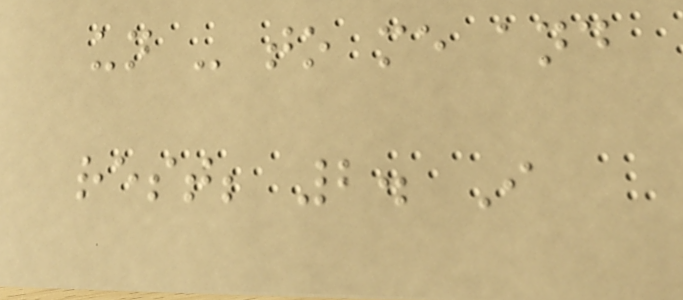un - to me and
rest; 2. I
